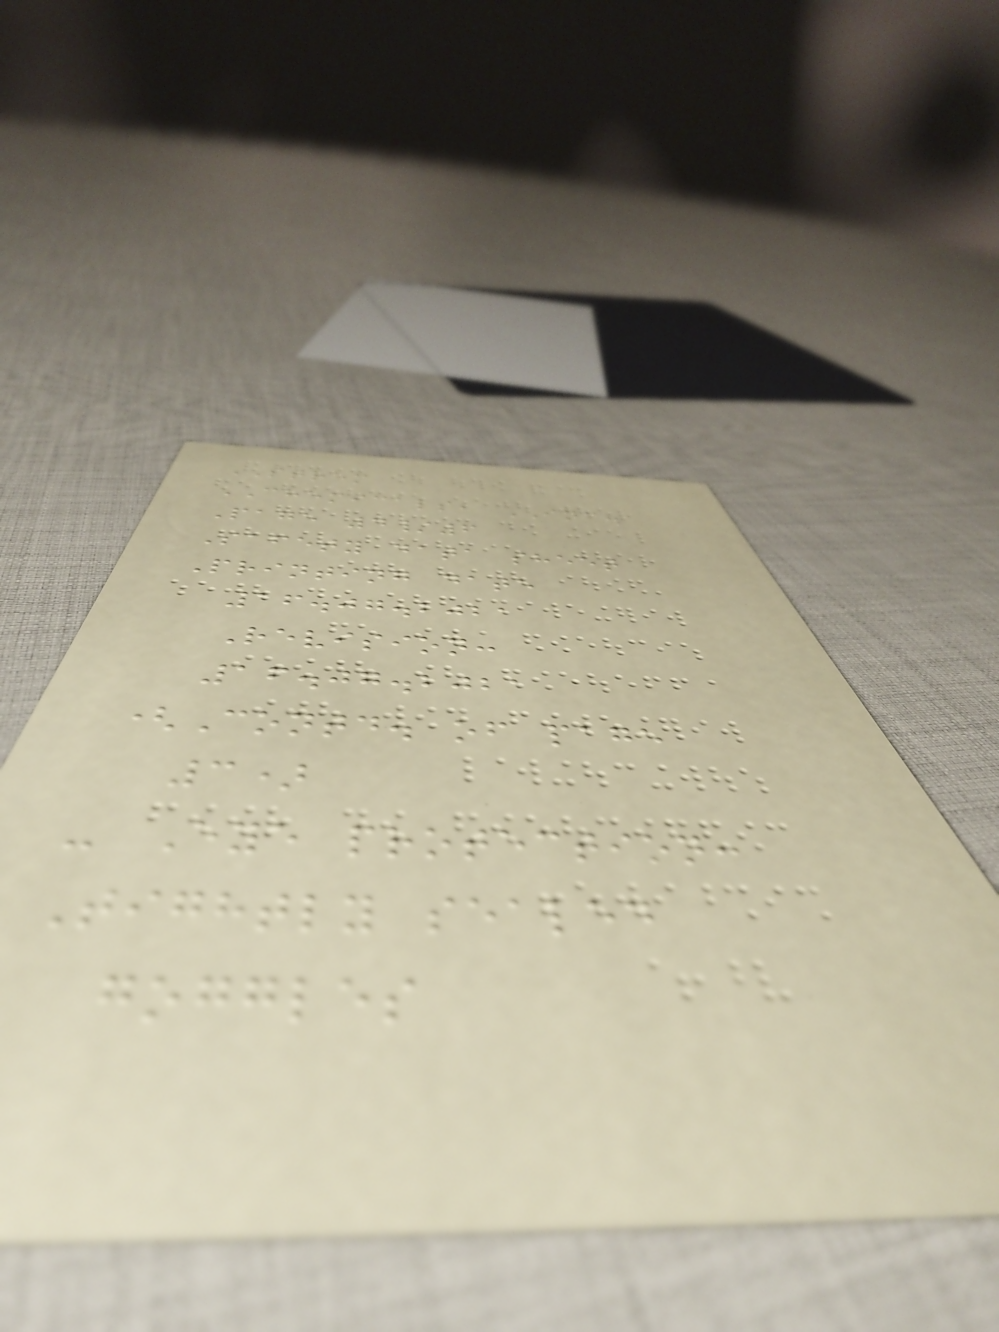STREM
CHEMICALS, INC.
Page 4/6
Safety data sheet
Printing date
16.07.2021
Revision:
16.07.2021
(Contd. of page
3)
- Eye protection:
Tightly sealed
goggles
